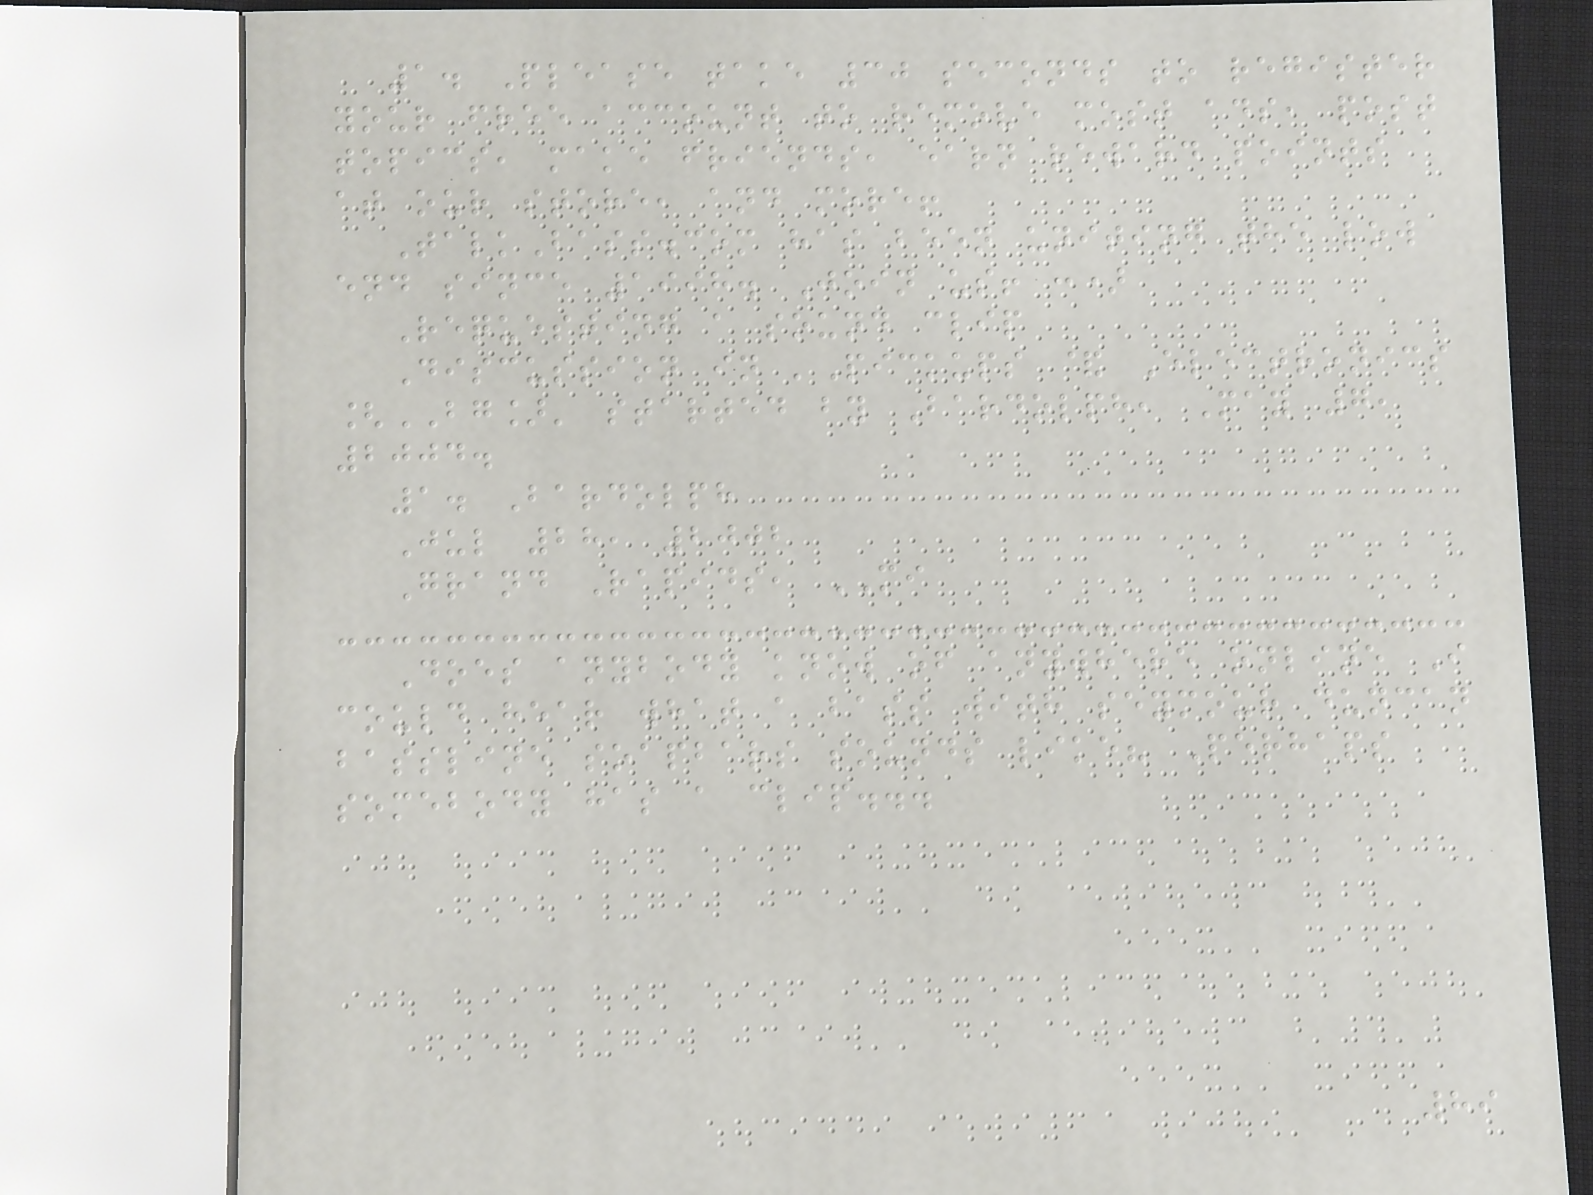1. Please take 30 seconds to register
your free account to remove most ads, post
topics, make friends, earn reward points
at our store, and more!
TalkBass.com has been uniting the low
end since 1998. Join us! :)
Requesting a sound clip
Discussion in 'Pickups & Electronics
[BG]' started by Bardolph, May 7,
2004.
1. Bardolph
Jul 28, 2002
Grand Rapids, MI
Does anybody know of anywhere online I
could hear what a bass with seymour duncan
bassline soapbars sounds like? Perhaps
somebody has a clip...
89
